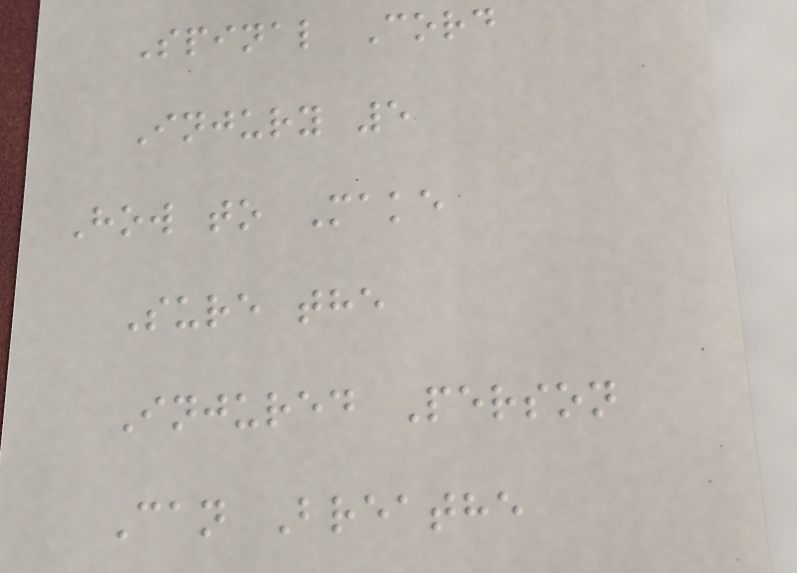Spinal Cord
Injury 5
How to Make
Sure the
Injured Person
Can Breathe
